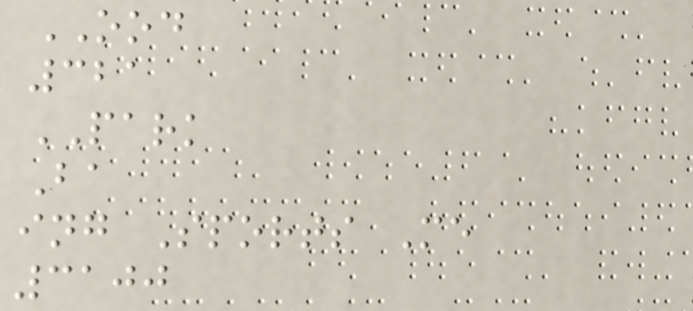OOD
321
PARK
Ba
ing Sports Me
3100
